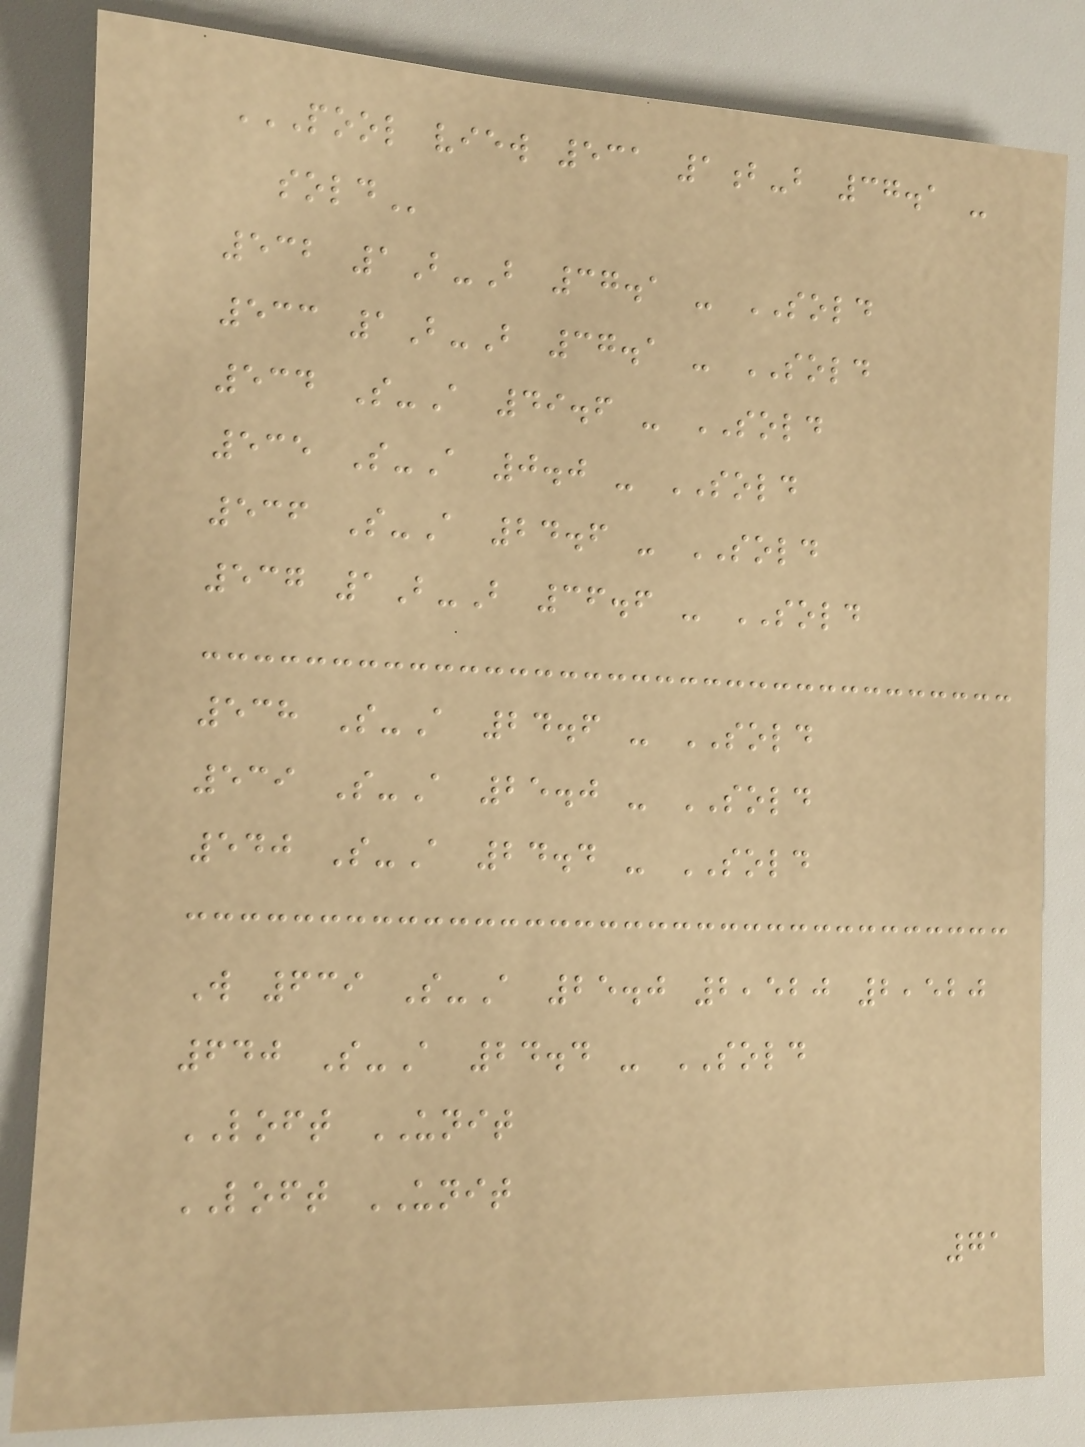POOL VIEW 531 1B-B 37.1 -
SOLD
532 1B-B 37.1 - SOLD
533 1B-B 37.1 - SOLD
534 S-A 49.6 - SOLD
535 S-A 0.0 - SOLD
536 S-A 24.6 - SOLD
537 1B-B 36.6 - SOLD
538 S-A 24.6 - SOLD
539 S-A 25.0 - SOLD
540 S-A 24.4 - SOLD
W 639 S-A 25.0 2,520 2,520
640 S-A 24.4 - SOLD
LOFT UNIT
LOFT UNIT
71
